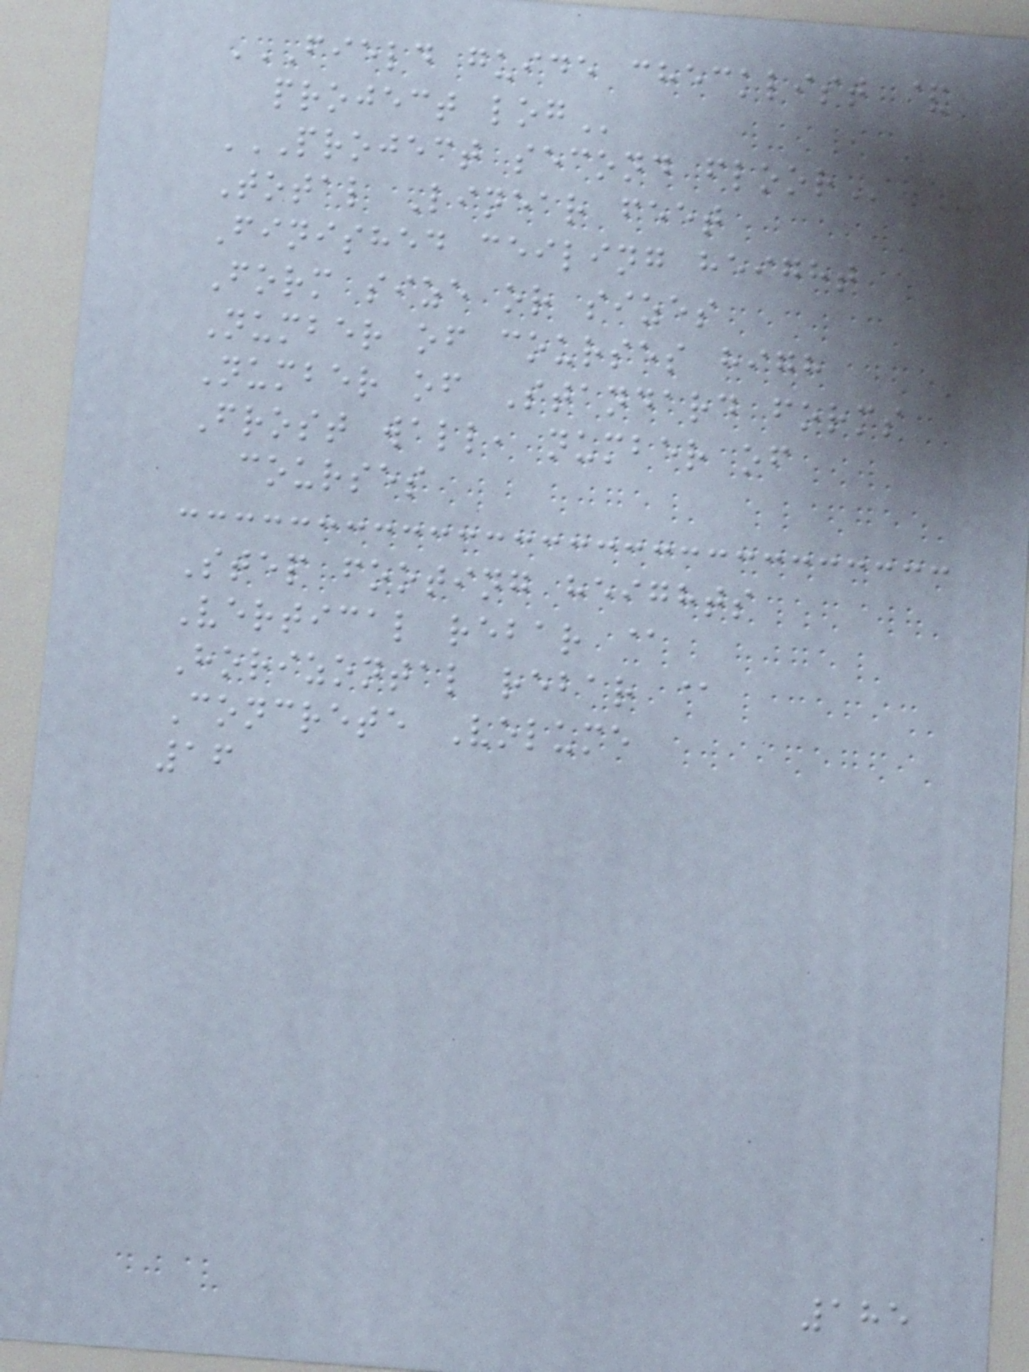FIELD GUIDE CHECKLIST &
PROJECT LOG
PROJECT SECOND FLOOR
Total Linear feet
Finished ceiling height
Form size or sizes
Number of courses high
Number of Standard forms
Frost wall, number of
courses
Step footing heights
Vertical rebar @
Horizontal rebar @
Concrete Volume
16
185
